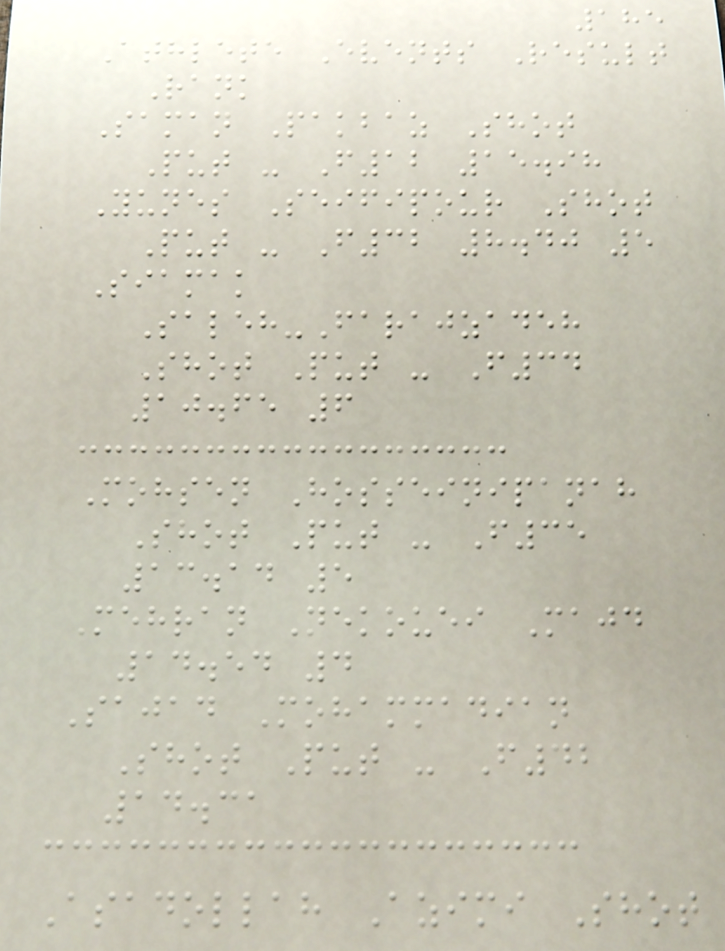185
Athlete Events Result
Rank
Saman Pakbaz Shot
Put - F12 15.98
Yunes Seifipour Shot
Put - F32 8.40 5
Siamak
Saleh-Farajzadeh
Shot Put - F34
10.65 6
Mohsen Hosseinipanah
Shot Put - F35
13.14 5
Mehran Nekouei Majd
14.54 4
Sajad Mohammadian
Shot Put - F42
14.31
Asadollah Azimi Shot
